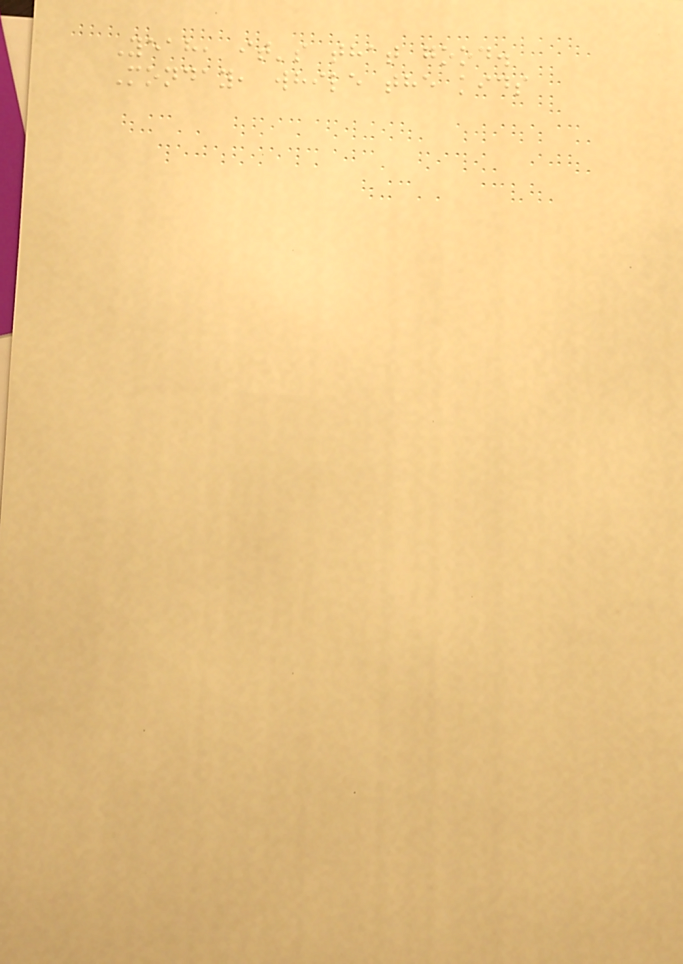Yeah, it's that good.
Monday, while the kids
